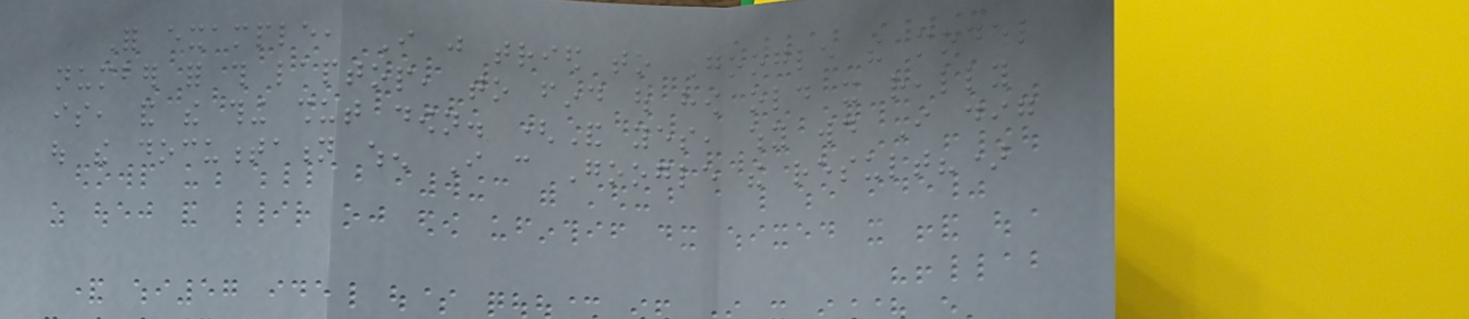For example, I just tried to Google the model
number for this laptop, to find out how old it really
is, and the thing shut down. (And yes, why would I dig
out the documentation when I can Google the result?)
